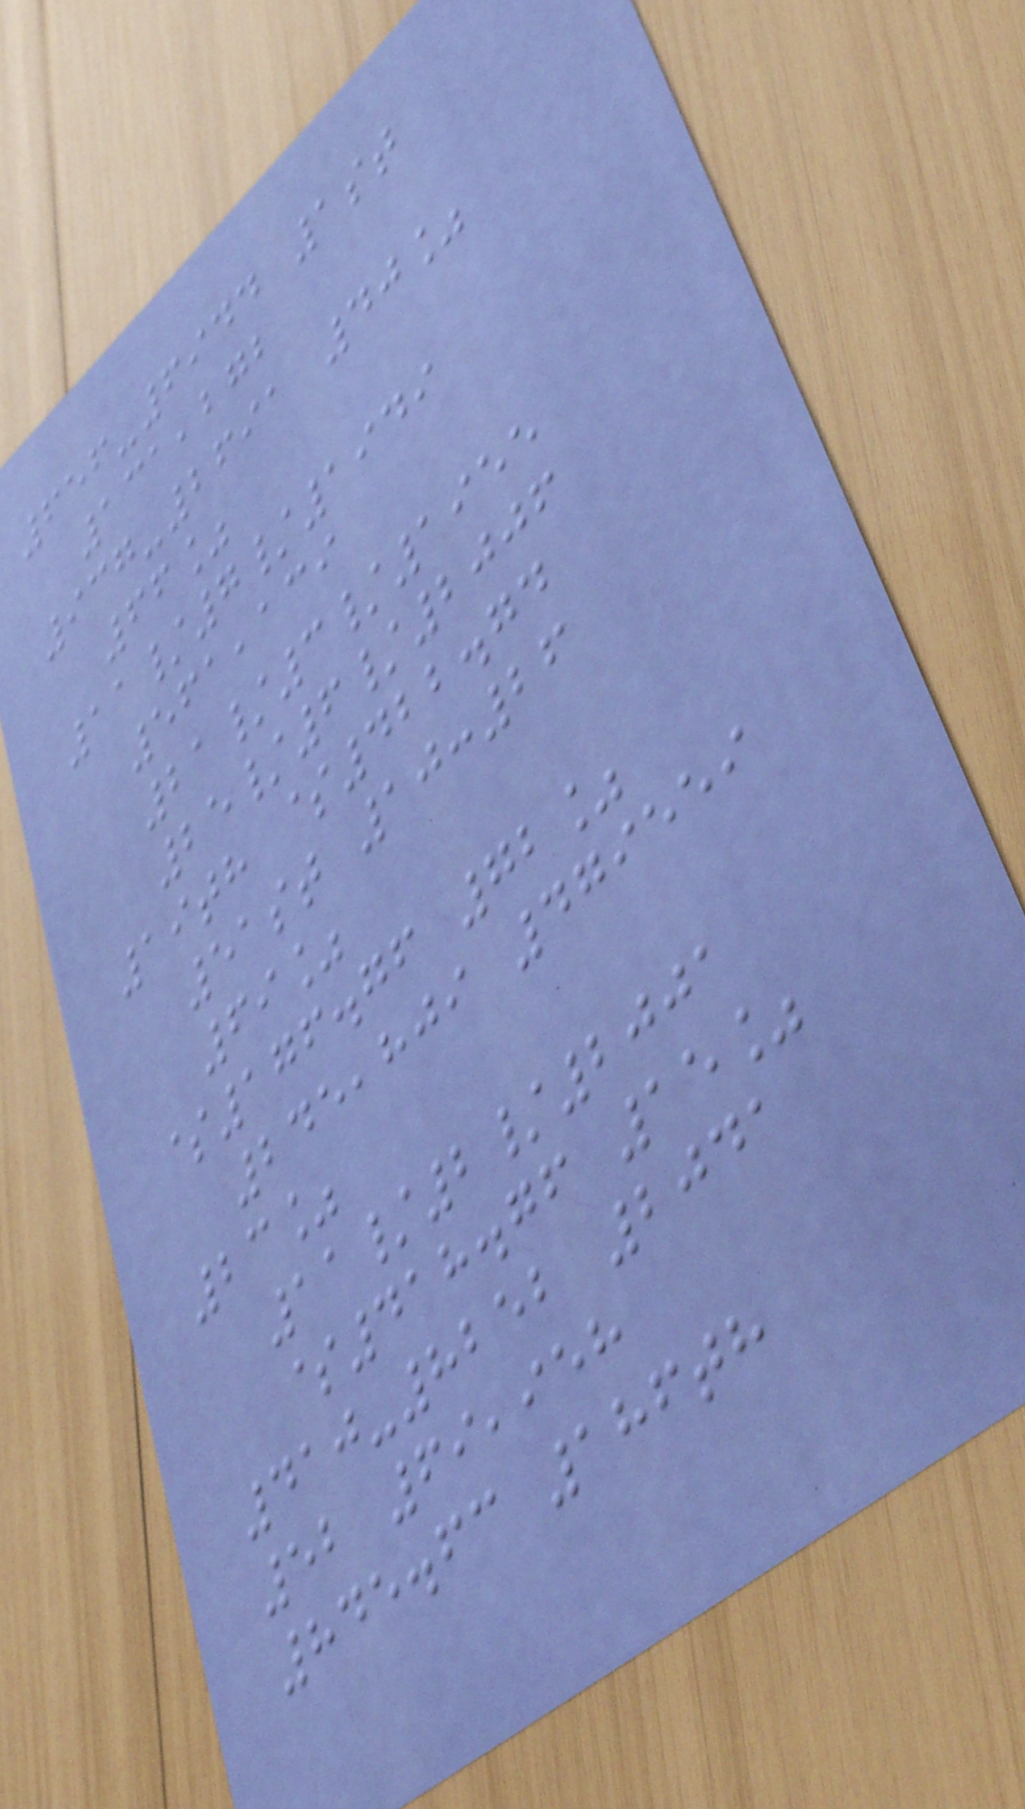656-6944 1st
131,272
937-2691 40%
66%
11/7/1949
561,139
21/3/1955
25/6/2006
19th $422.74
51st 10:26
69%
$176.76 72%
245,809 479559
23%
11/2/2001
$418.76 15%
410-8252 2041
52 69,958
845.63 186th
